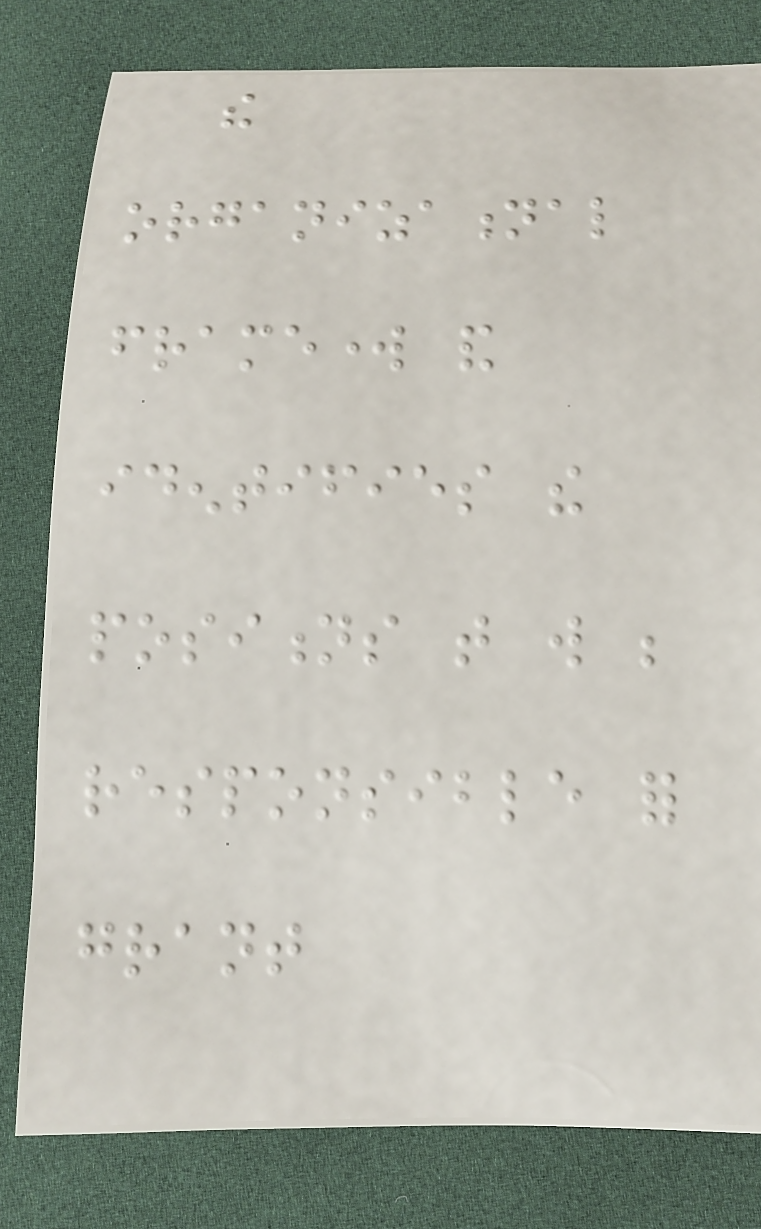the
organizational
framework and
identifies the
positions that will be
responsible for
grant
